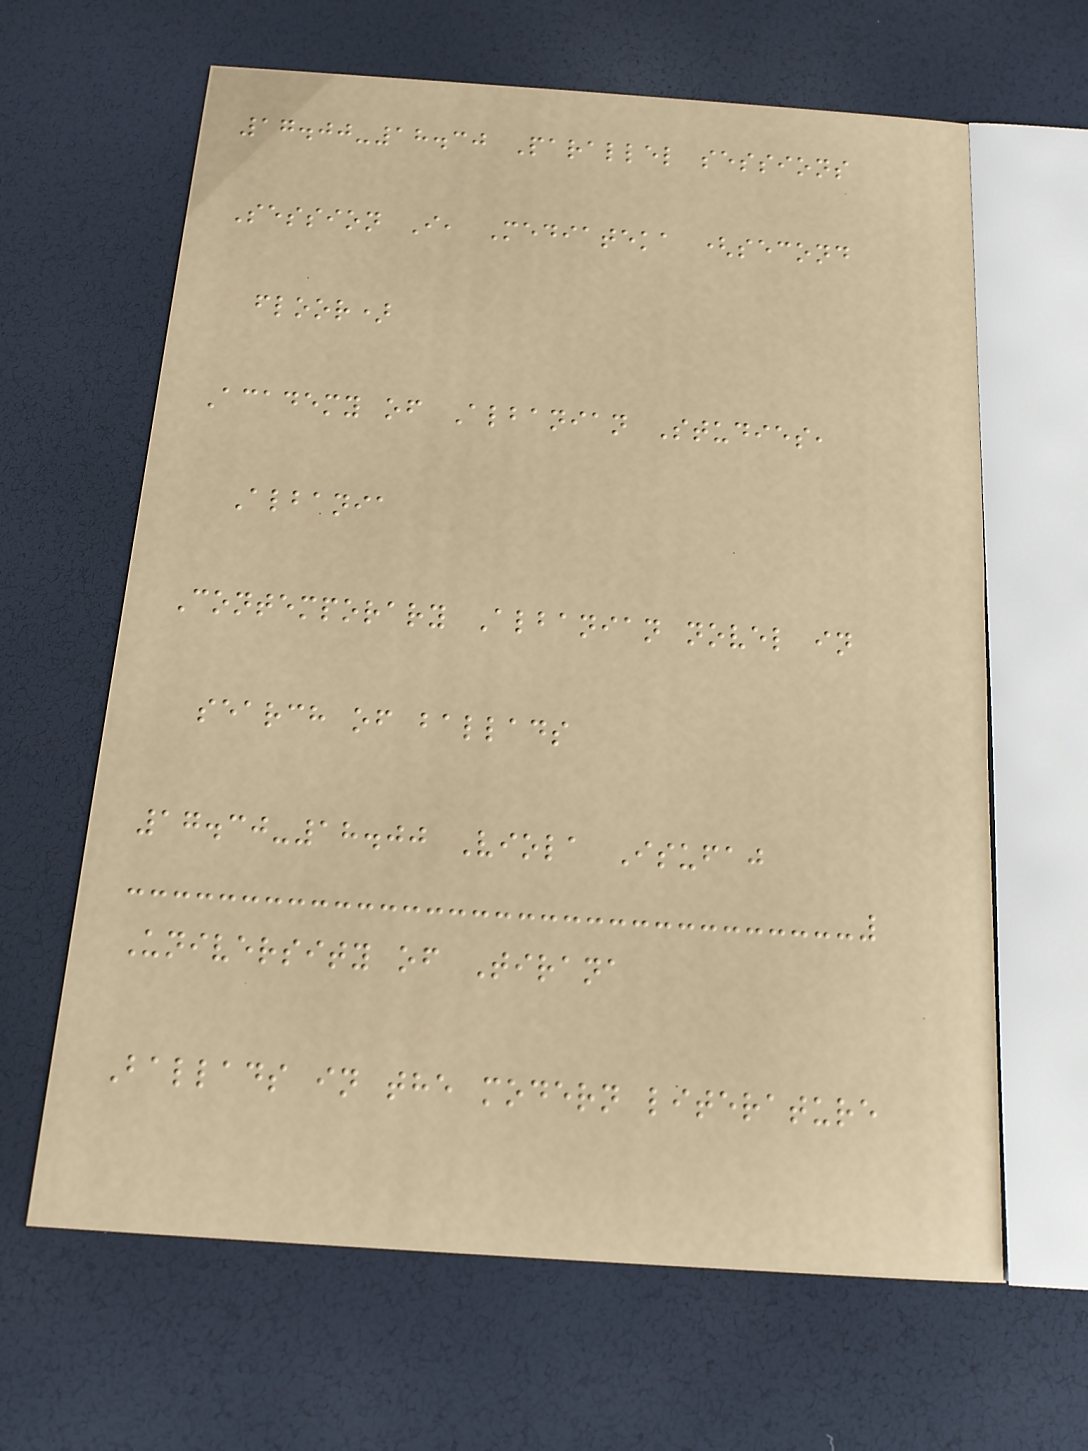17.00-18.30 Parallel sessions
Session I, Mediateka (second
floor)
Academy of Albanian Studies,
Albania
Contemporary Albanian novel in
search of ballads
17.30-18.00 Viola Isufaj
University of Tirana
Ballads in the modern literature
